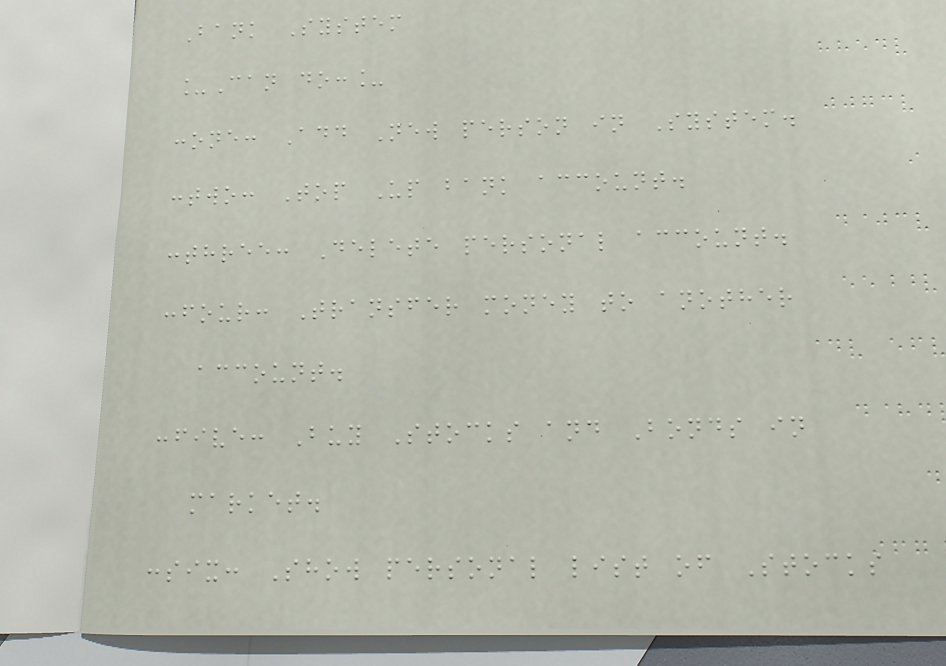Bank System
_Can do:_
:one: Add New person in System.
:two: Top Up bank account.
:three: Delete personal account.
:four: Transfer money to another
account.
:five: Buy Stocks and Bonds in
market.
:six: Show personal list of Stocks
